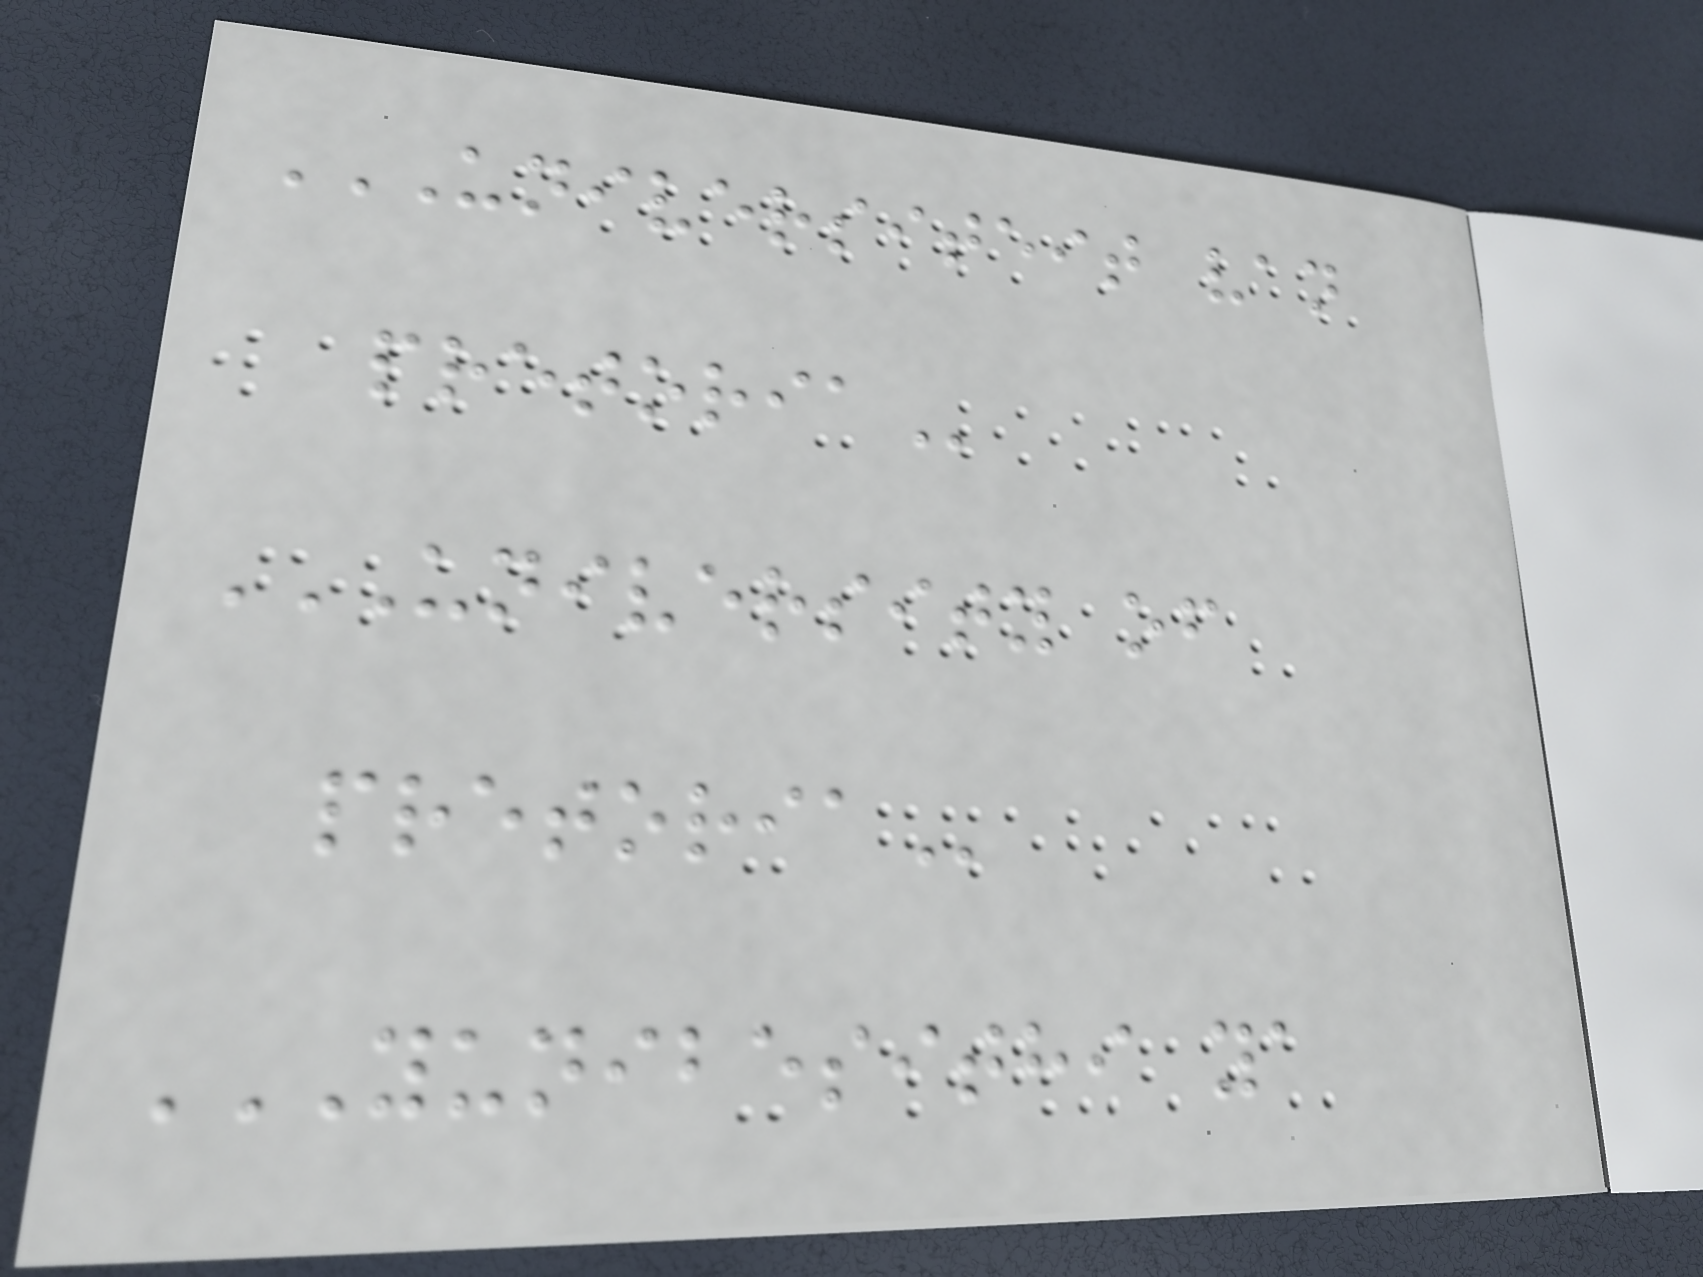UNIVERSITEIT VAN
PRETORIA
UNIVERSITY OF
PRETORIA
YUNIBESITHI YA
